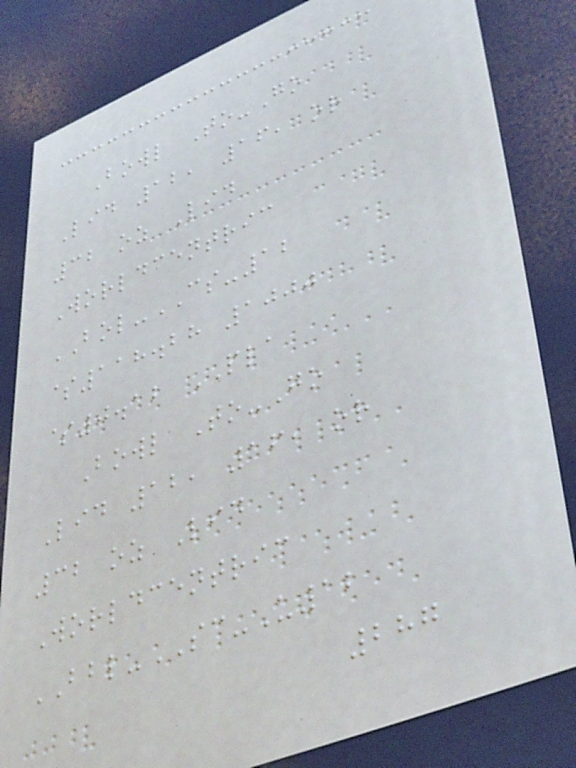Bowl To-Go
Lid 12, 16, or
32 oz Lid
Worldcentric
BOL-CS-12
$118.28 1000
$0.12 PLA
Bowl To-Go
Lid 12, 16, or
32 oz Lid
Worldcentric
BBL-SC-U12
287
